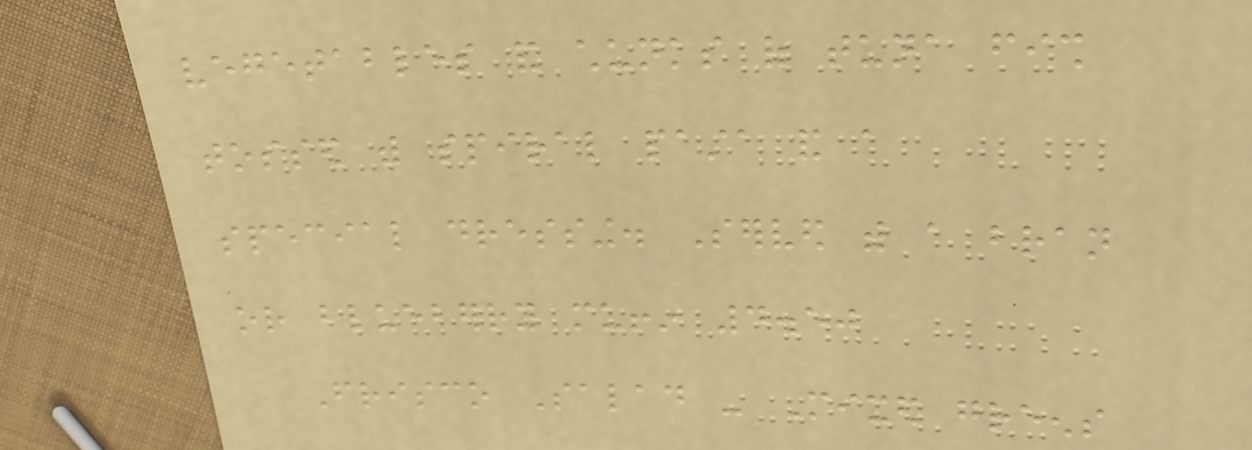vegetables and chunks of tuna fish
tossed with spiral pasta and a
special dressing. Served with a bran
or blueberry muffin 4.50
Frisco Salad - Mixed greens
